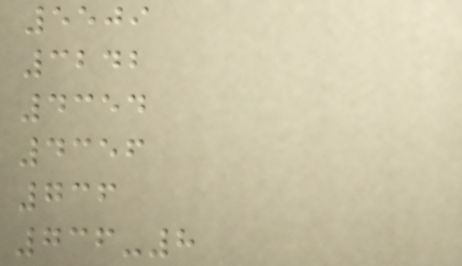5509
3242
4354
4356
736
736-8
